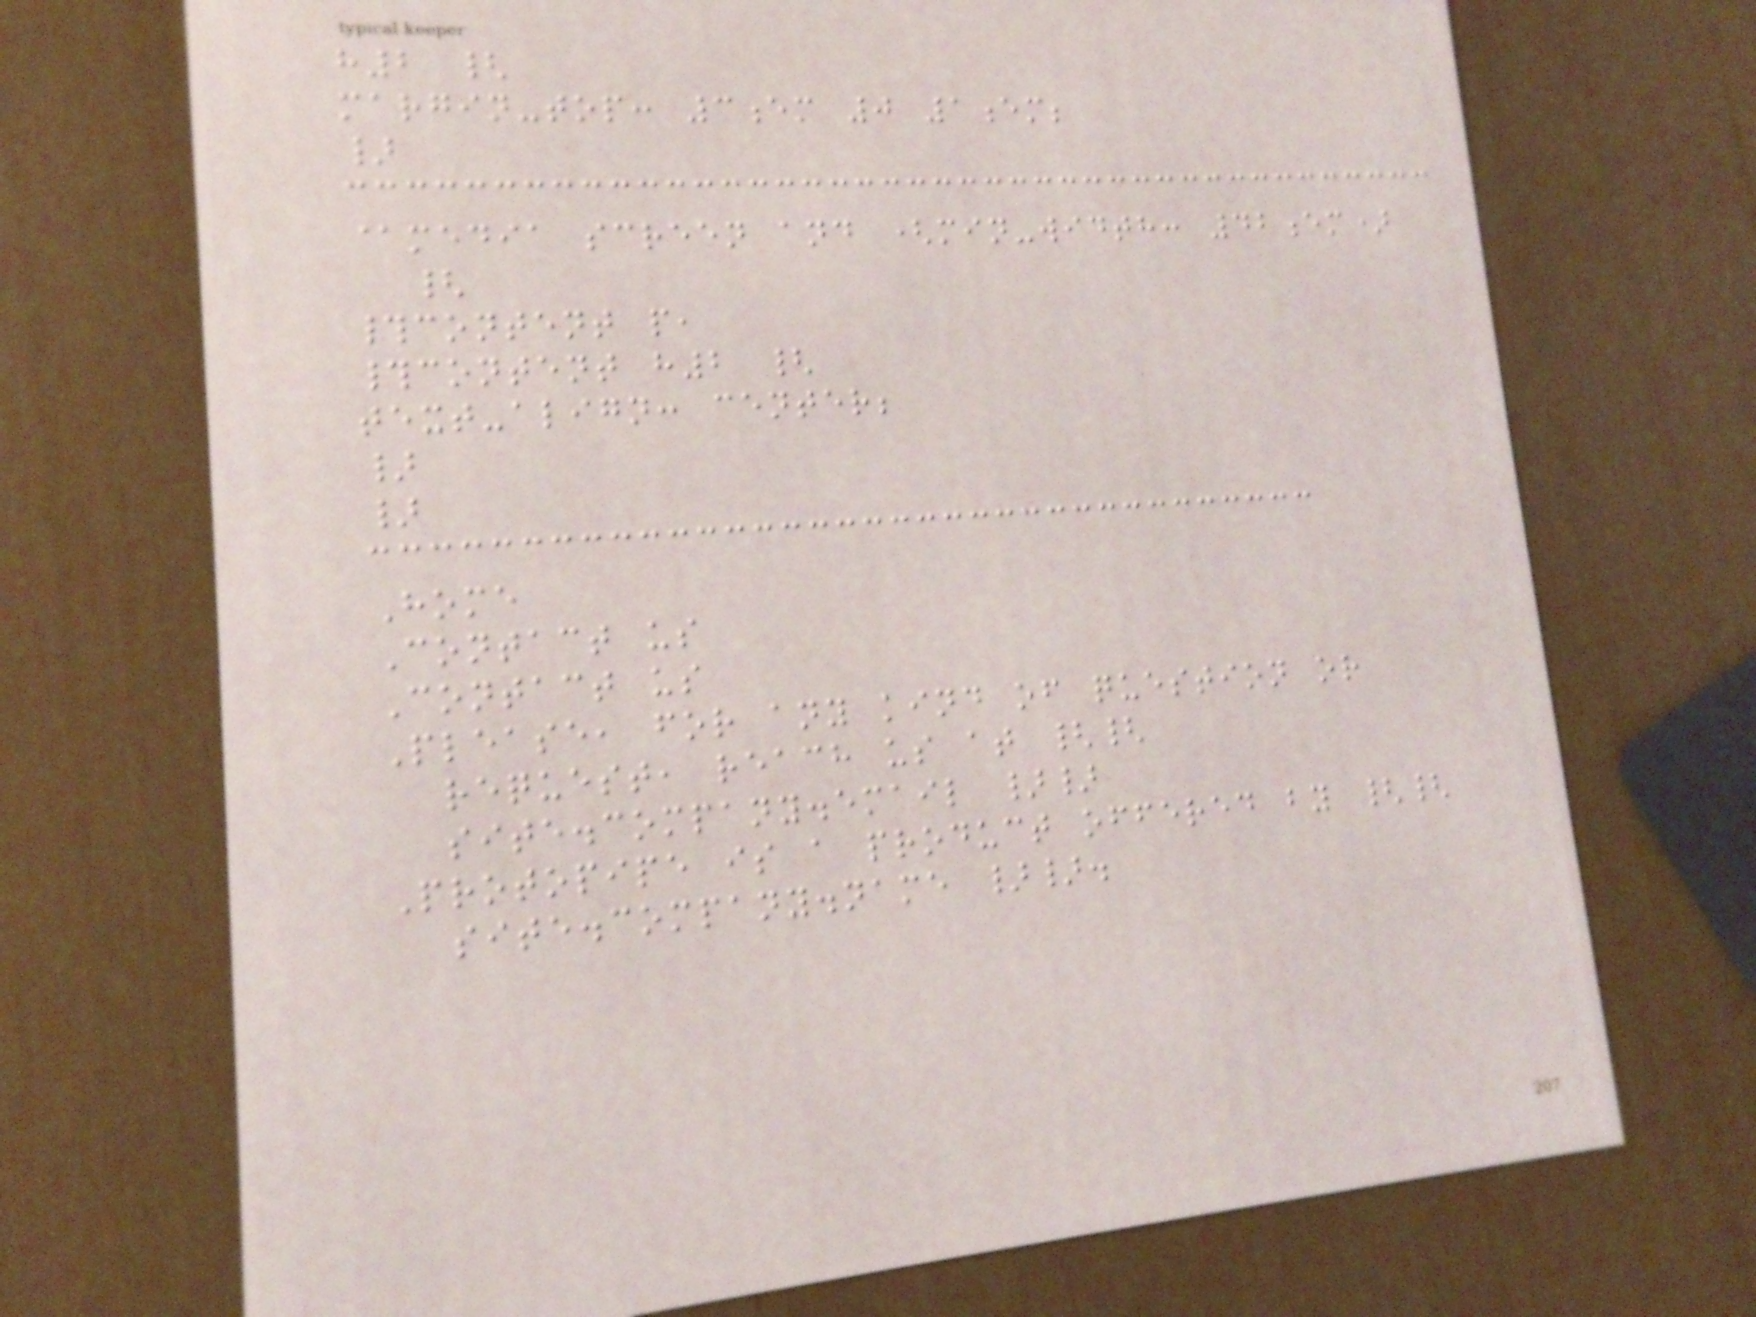h2 {
margin-top: 3em 0 1em;
}
@media screen and (min-width: 42em)
{
#content p,
#content h2 {
text-align: center;
}
}
Home
Contact us
Contact us
Please, for any kind of question or
request, reach us at {{
site.company.email }}
Protopipe is a product offered by {{
site.company.name }}.
